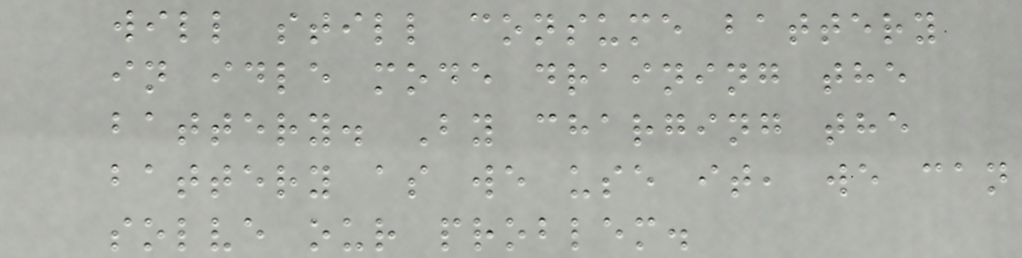will still consume battery
in idle mode draining the
battery. By charging the
battery as we use it, we can
solve our problem.
